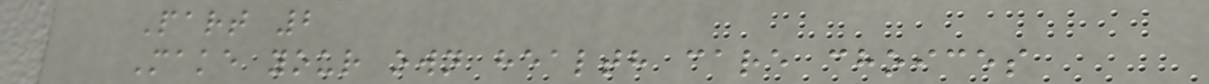Part 2
Make your own health care choices
